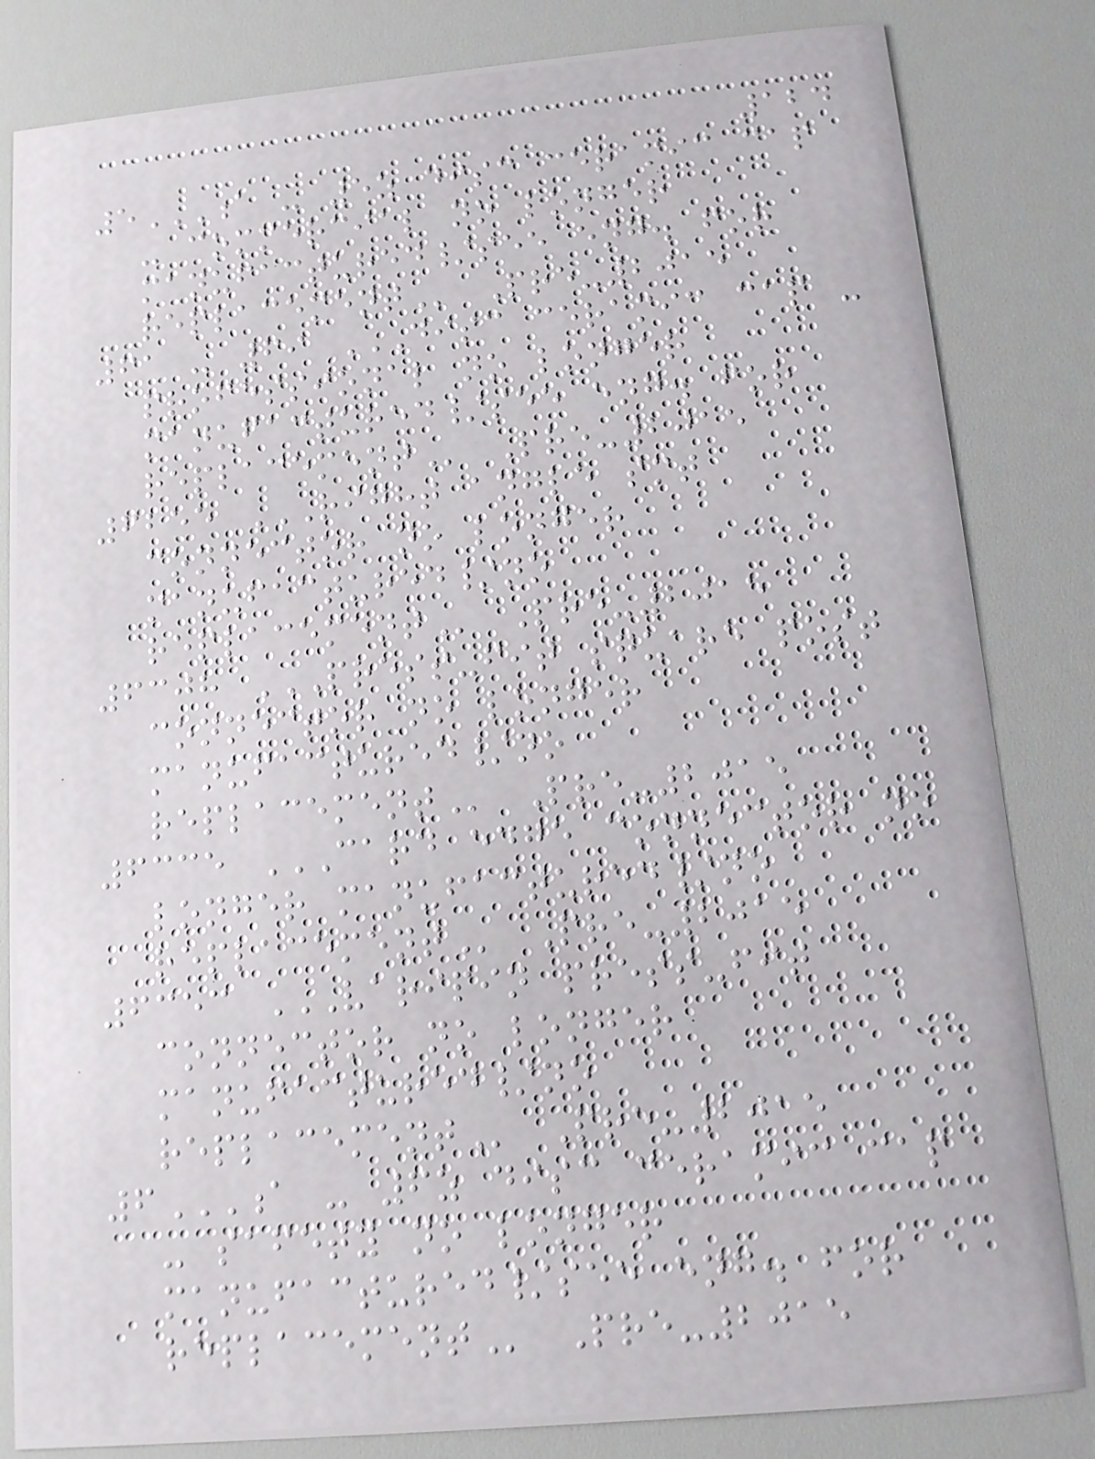124
5A - 5Z DISC CERAMIC CAP
- COMMERCIAL NO LONGER
MANUFACTURED/SEE ENG. FOR
REPLACEMENT Pre-2015
61 - 69 DISC CERAMIC CAP -
PROFESSIONAL NO LONGER
MANUFACTURED/SEE ENG. FOR
REPLACEMENT Pre-2015
6255 RIGHT ANGLE SMT
CONNECTOR NO LONGER
MANUFACTURED/NO
REPLACEMENT Pre-2015
6308 PRESS-FIT SQUARE POST
CONNECTOR NO LONGER
MANUFACTURED/NO
REPLACEMENT Pre-2015
6335 CARD EDGE CONNECTOR NO
LONGER MANUFACTURED/NO
REPLACEMENT Pre-2015
6353 VARIPIN PRESS-FIT
CONNECTOR NO LONGER
MANUFACTURED/NO
REPLACEMENT Pre-2015
6A - 6Z DISC CERAMIC CAP
- SAFETY NO LONGER
MANUFACTURED/SEE ENG. FOR
REPLACEMENT Pre-2015
